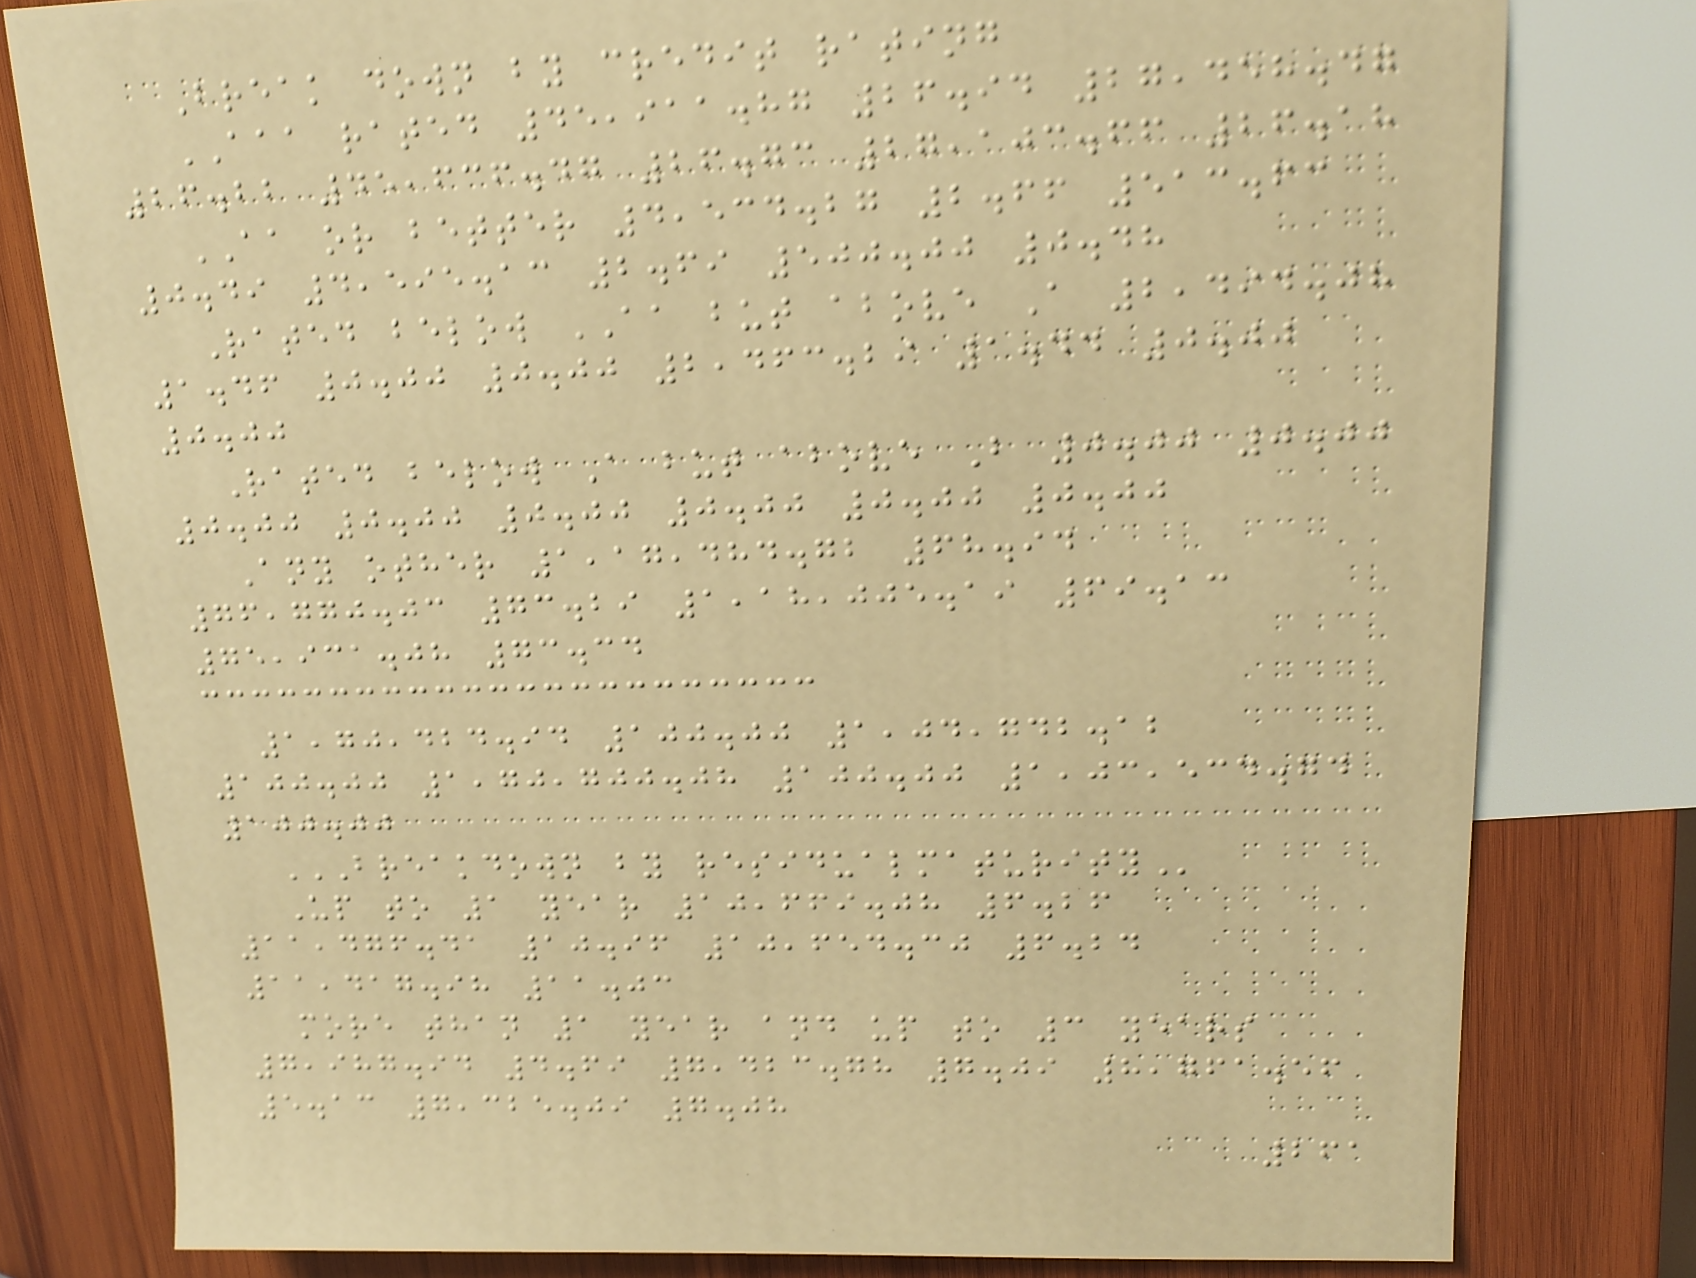Break down by credit rating
AAA rated 45,911.87 26.94 27,458.47
26.22 45,636.47 26.73 27,103.66 26.18
AA or better 4,534.27 2.66 513.63
0.49 4,595.13 2.69 500.00 0.48
Rated below AA but above A 2,494.08
1.46 0.00 0.00 2,463.29 1.44 0.00
0.00
Rated below A but above B 0.00 0.00
0.00 0.00 0.00 0.00 0.00 0.00
Any other 1,17,484.72 68.94
76,770.03 73.29 1,18,005.19 69.13
75,931.08 73.34
1,70,424.94 100.00 1,04,742.12
100.00 1,70,700.08 100.00 1,03,534.74
100.00
BREAKDOWN BY RESIDUALMATURITY
Up to 1 year 10,669.08 6.26
11,476.41 10.96 10,654.30 6.24
11,417.98 11.03
more than 1 year and up to 3 years
7,987.94 4.69 7,423.78 7.09 8,761.56
5.13 7,325.09 7.08
261
